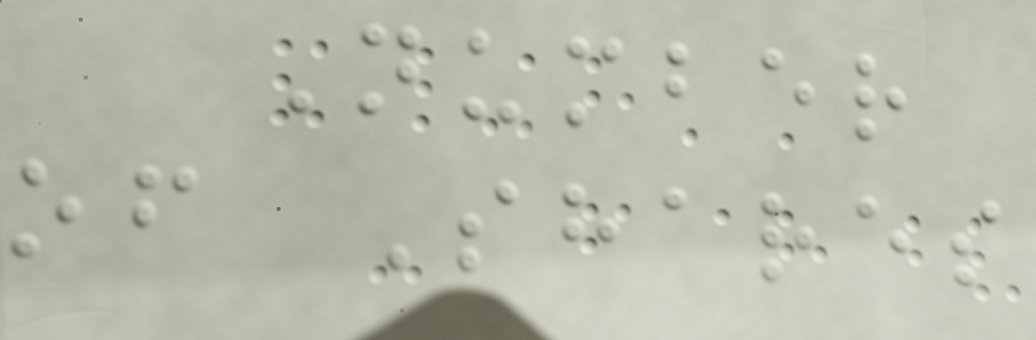Number
of Shares
